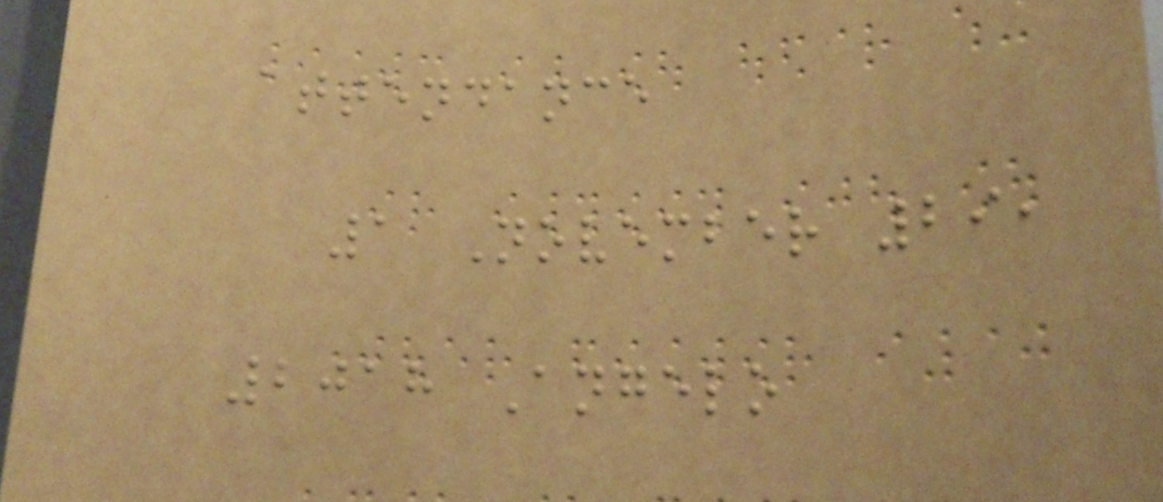attendance
1 November 29,
2018 Angelo
